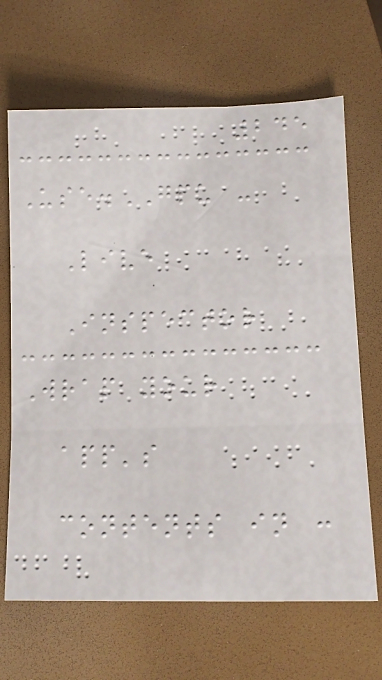245
Use.GPU -
Live
Inspector
Wrap your
app's
contents in :
